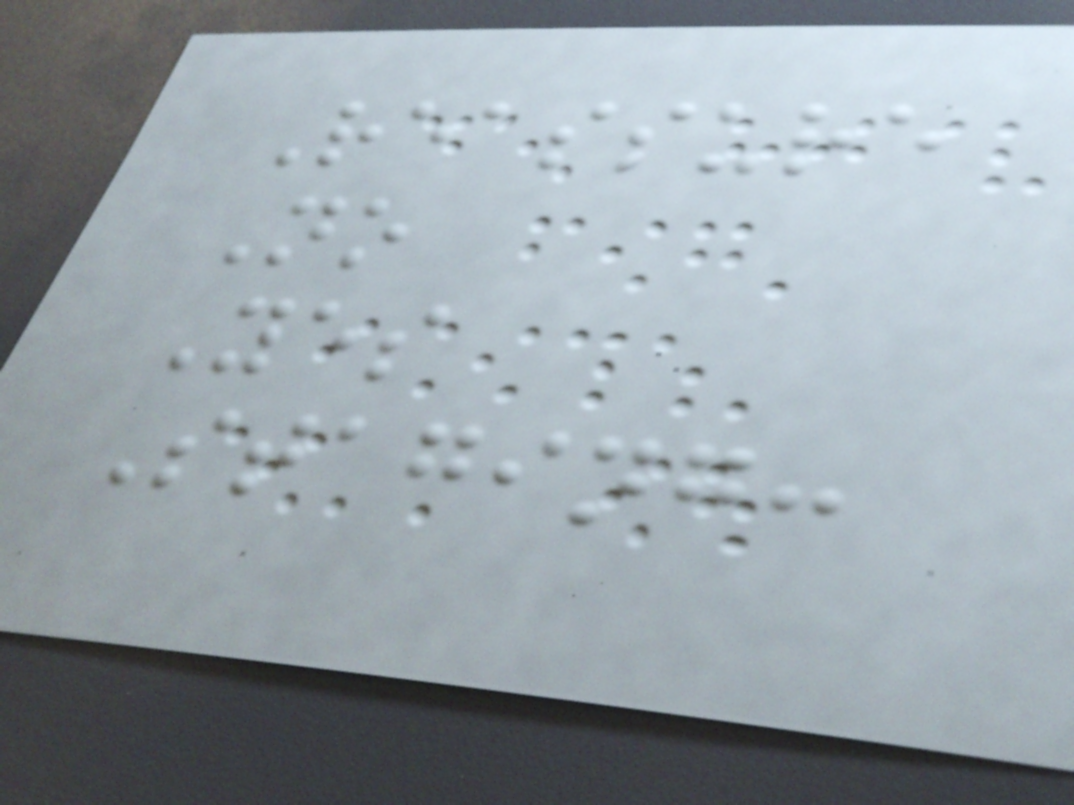Reassure
No
Yes
Staging:
